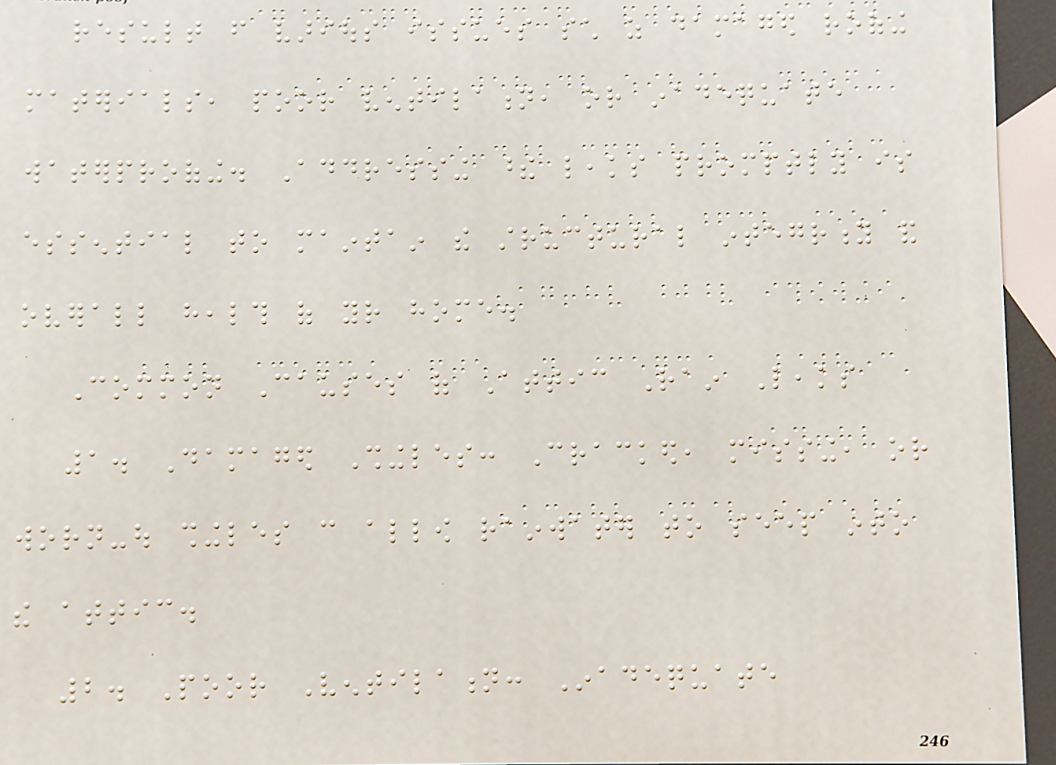result from various issues such as damaged roofing
materials, poor ventilation, or inadequate
waterproofing. Addressing these leaks promptly is
essential to maintain the structural integrity and
overall health of your home.
Common Causes of Attic Rain Leaks
1. Damaged Shingles: Cracked, missing, or
worn-out shingles can allow rainwater to seep into
the attic.
2. Poor Ventilation: Inadequate
